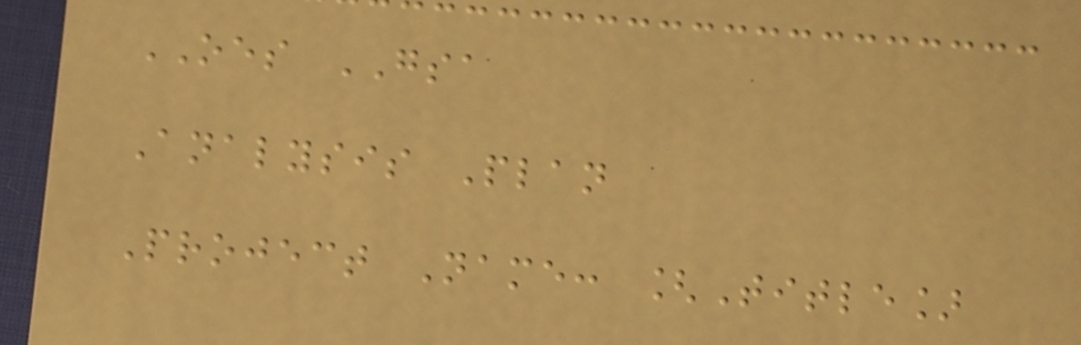OES GSA
Analysis Plan
Project Name: [Title]
